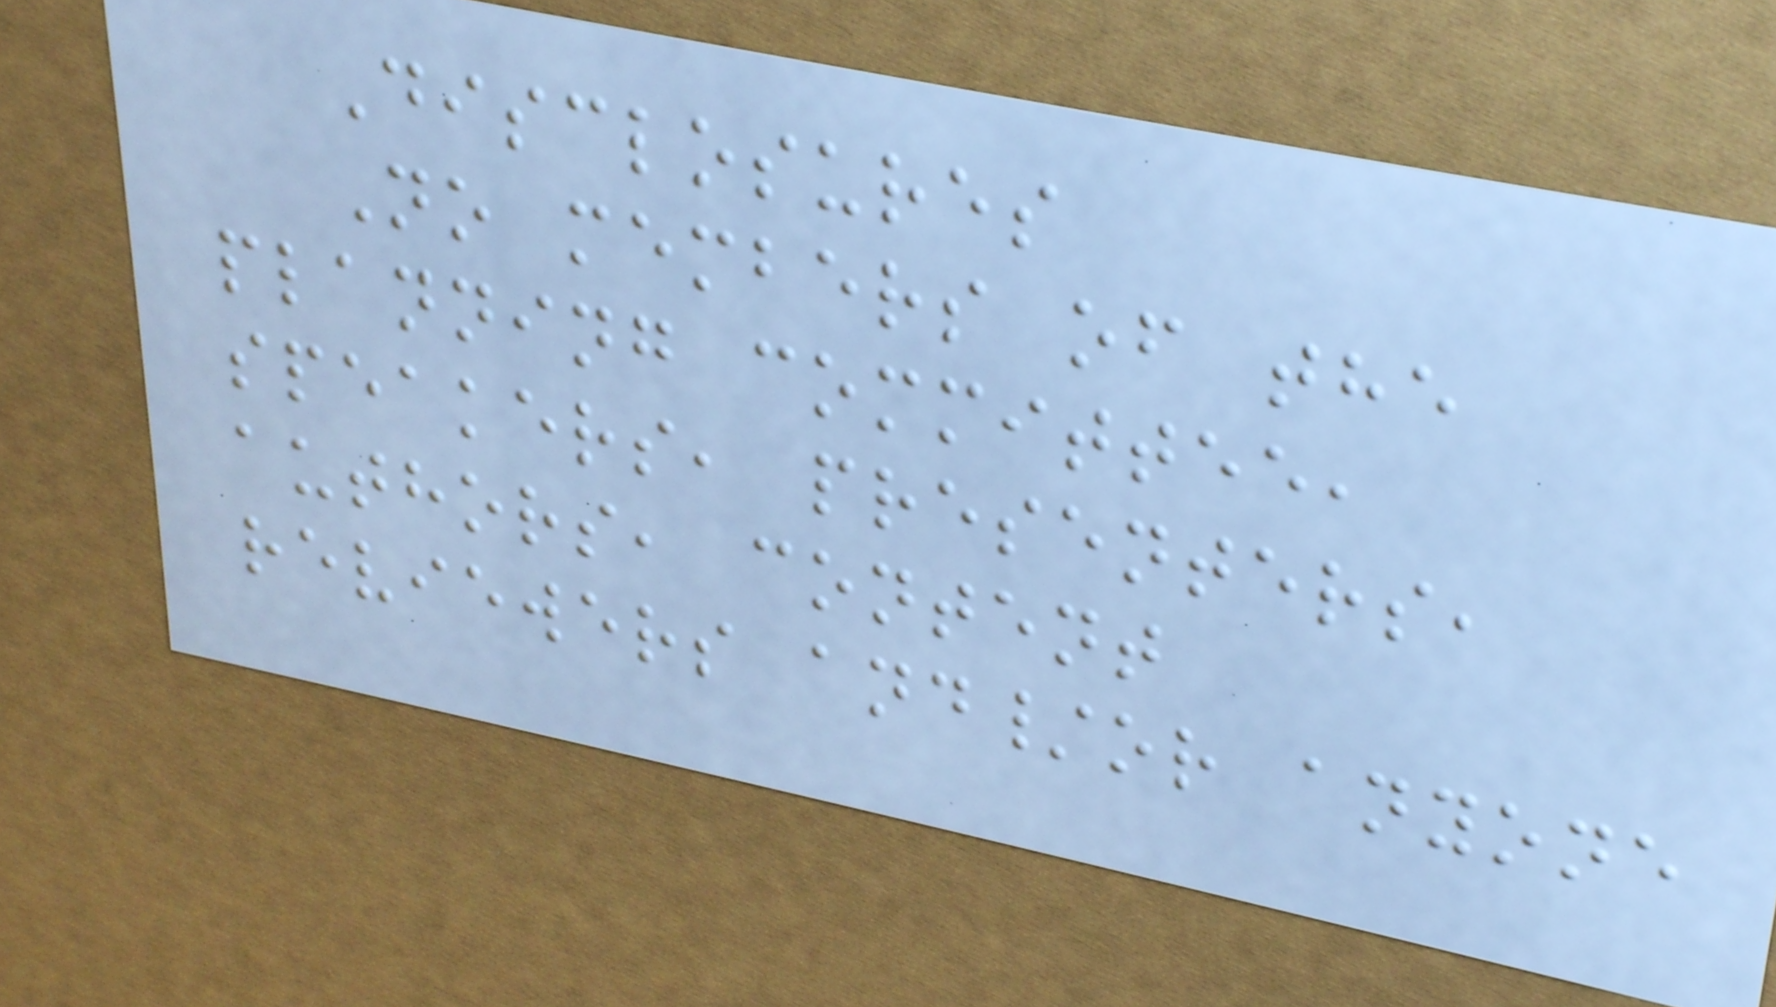Disclosures
No members of the
planning committee,
speakers, presenters,
authors, content
reviewers and/or anyone
